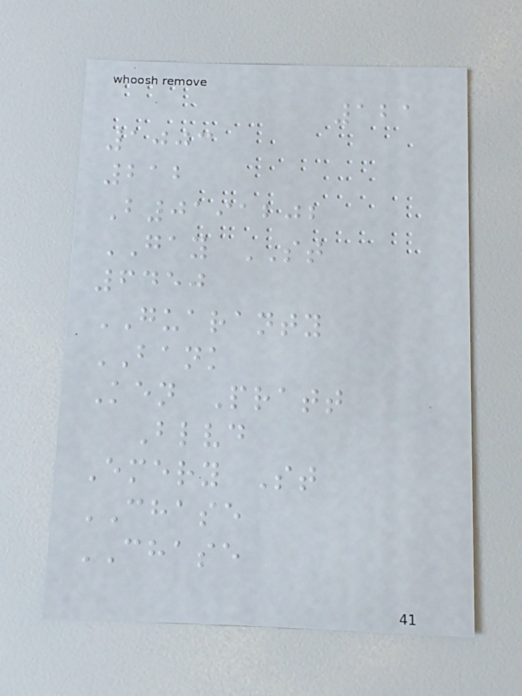121
1003
212
B0191202
GAY ST
6450
GUARANTY
BANK
Ken Pratt
Blvd
Emery St
CHASE
CHASE
